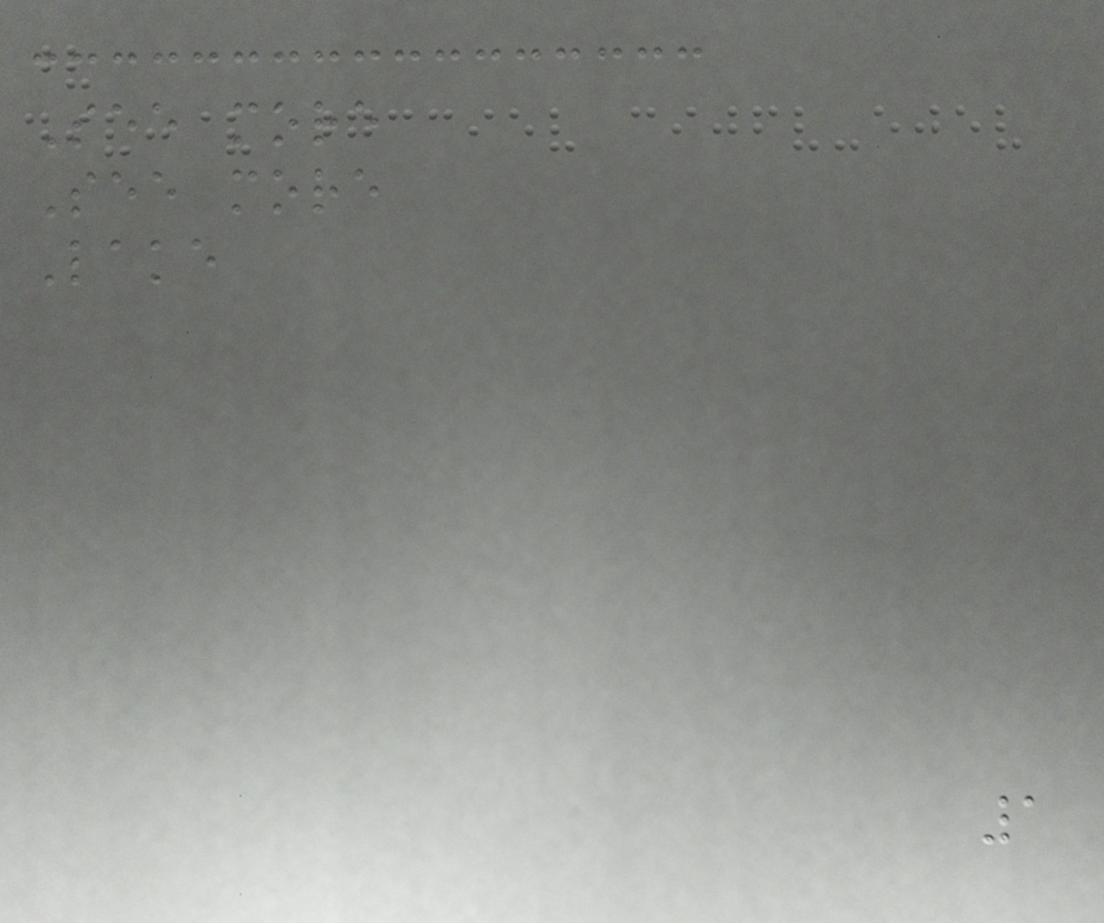See more
See more
Lake
1
